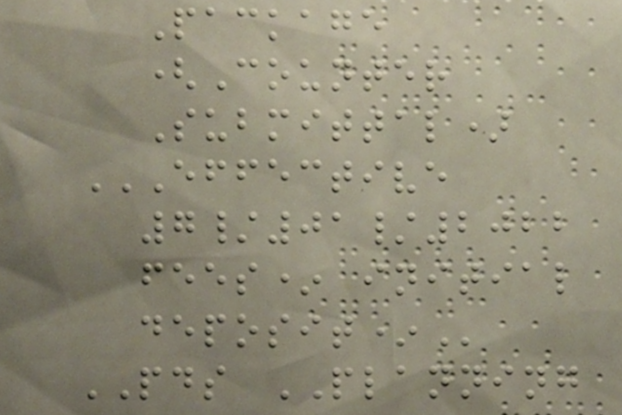Package
(Counter
Submittal)
EFFECTIVE
7/01/2022
FEES* INITIAL
DEPOSIT*
PDS PLANNING
